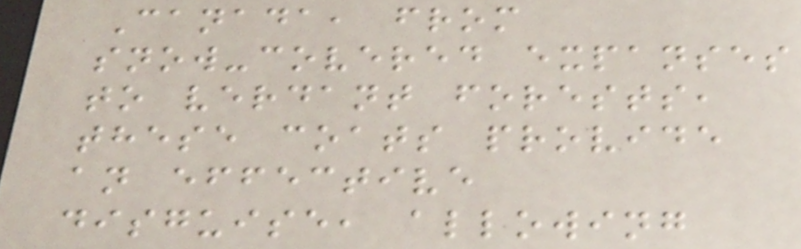Canada, from
snow-covered expanses
to verdant forests,
these coats provide
an effective
disguise, allowing
